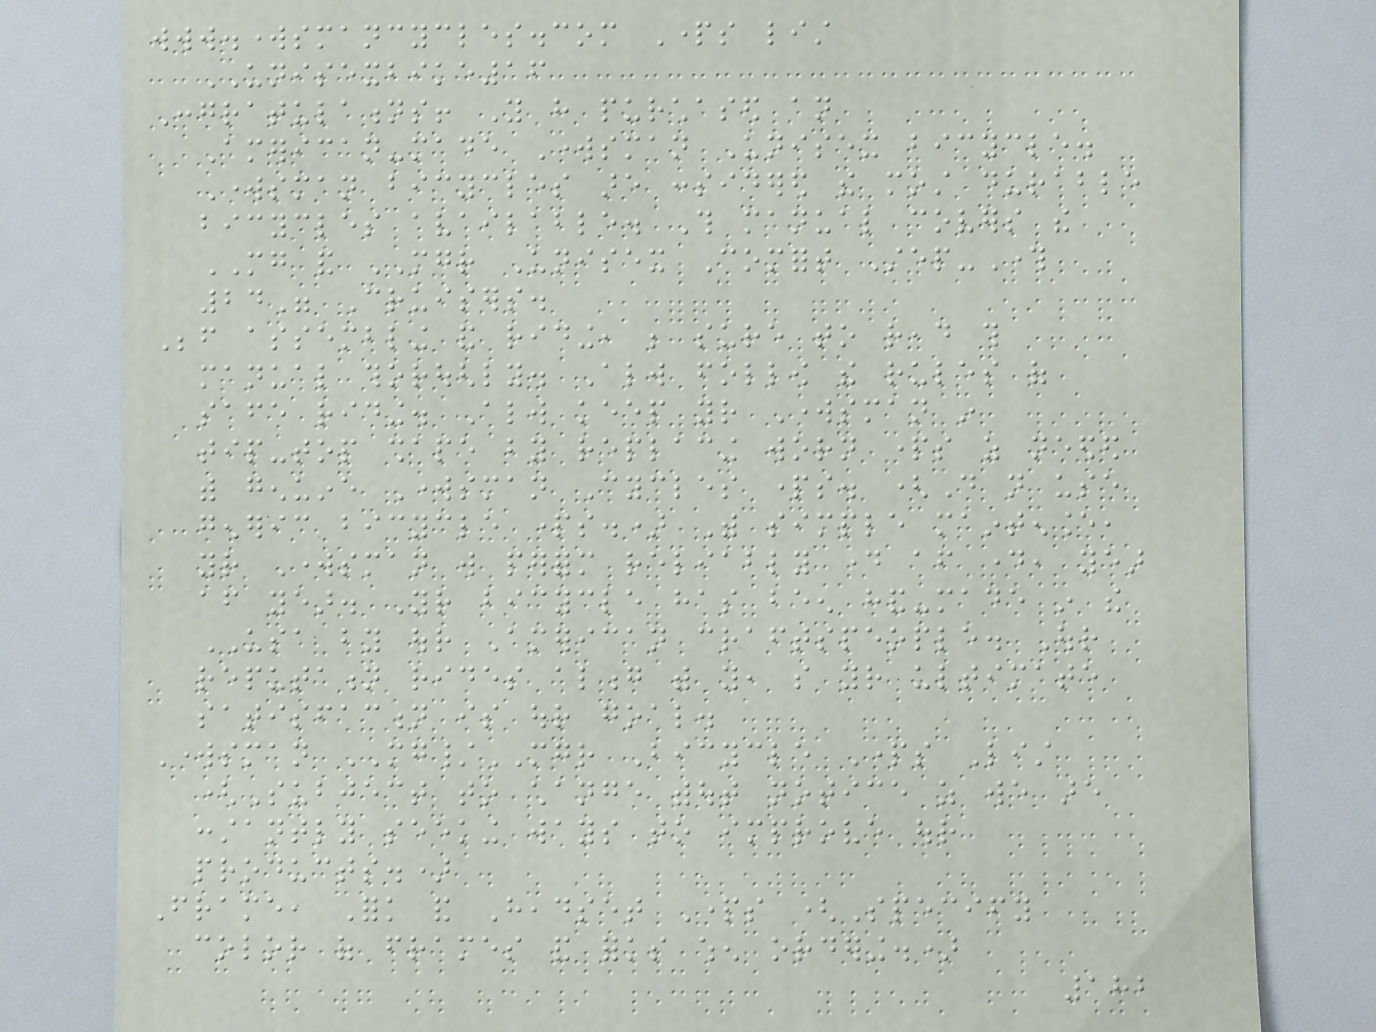www.worksmancycles.com Parts list
UNISEXBIKE16
Congratulations! You have purchased an
American-made Worksman Unisex bicycle.
Worksman bicycles are considered the most durable
bicycles available. This manual covers the
MG and MGR Unisex Comfort Step-Through
24" Cruisers.
Before assembling and riding, be sure to read this
manual thoroughly. Always follow the rules of
safe riding. Always keep your Worksman in
tip-top shape by replacing worn parts as needed
with genuine Worksman Cycles parts. (Do not use
generic bicycle parts.) With simple maintenance,
your Worksman will perform reliably day after day, year
after year. Your bicycle has been hand-made in the
USA by our American craftspeople. Our
reputation rides along with you, so your ultimate
satisfaction is our goal.
Worksman MG/MGR Bicycle Parts List
(Subject to change without notice as we are
constantly seeking ways to improve our
products.)
Frame, Fork and Headset Parts (Specify
color of frames and forks when ordering.)
182
